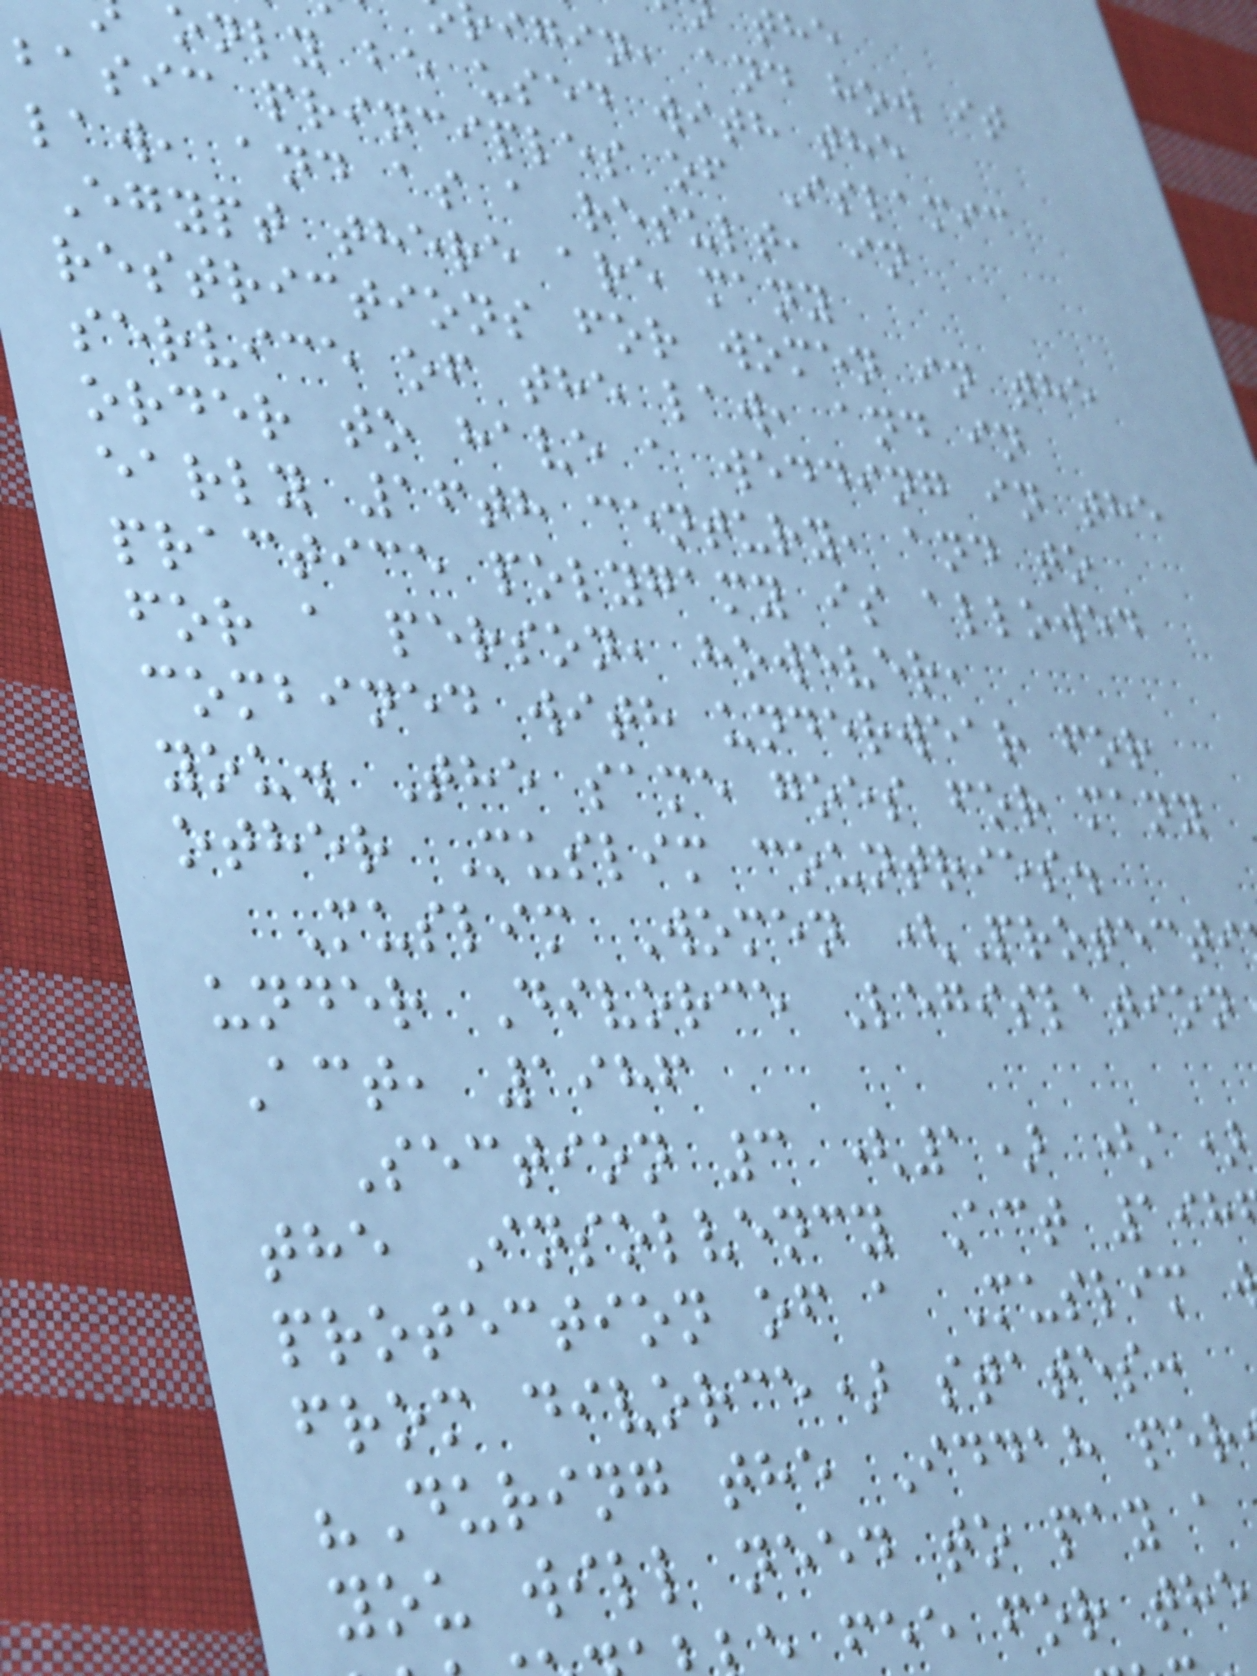igin, and how it
only be used with the
basic principles of Islamic
law, and as a result, in
Egypt there are many
restrictions for women in the
service of the law, and in
order to have a wedding in the
early 16th century, and to
practice polygamy is allowed
for a person, however,
combined with underwear for
you. The same goes for many
other Muslim countries.
Muslim Women (Protecti
under Divorce Legislation
Act, 1986
Section 3 (1) (a)
the Insolvency Act 198
protection of a Muslim
from divorce) states:
"During the Iddah per
you will need to pay a
fee for the
